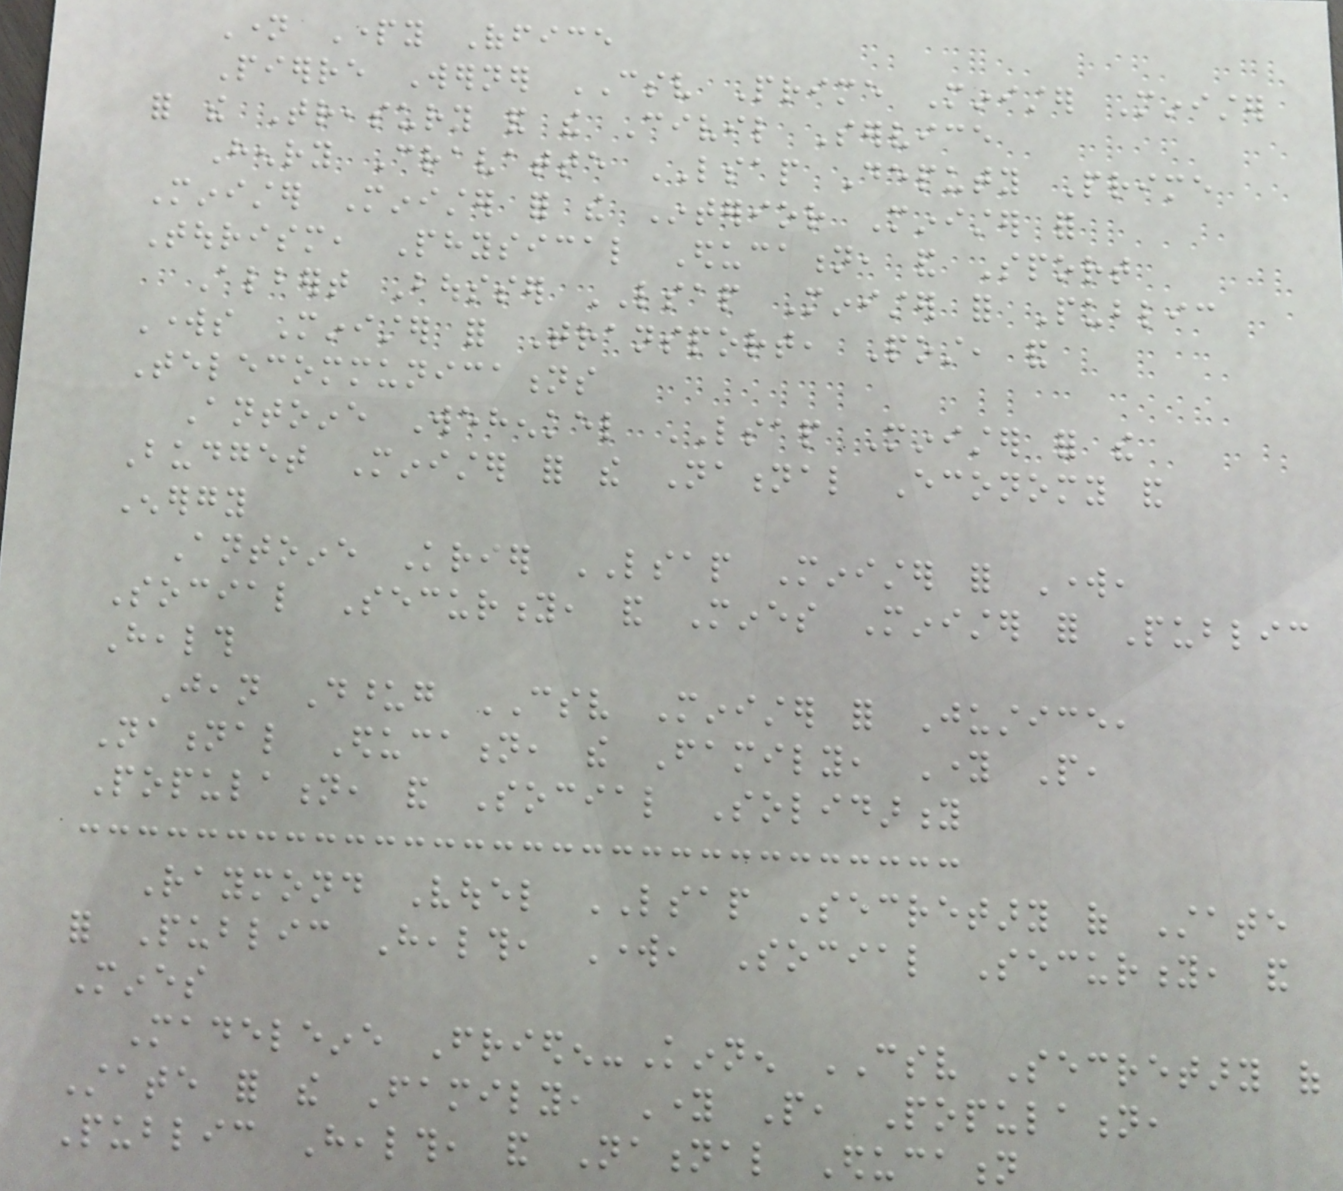Name Party Office
Pierre Werner CSV Prime Minister Minister
for the Treasury and the Civil Service
Henry Cravatte LSAP Deputy Prime
Minister Minister for the Interior Minister for
Tourism, Physical Education, and Sport
Albert Bousser LSAP Minister for Public
Works Minister for Transport, Post, and
Telecommunications
Antoine Wehenkel LSAP Minister for the
Budget Minister for the National Economy and
Energy
Antoine Krier LSAP Minister for Work,
Social Security, and Mines Minister for Public
Health
Jean Dupong CSV Minister for Justice,
National Education, the Family, Young People,
Population, and Social Solidarity
Raymond Vouel LSAP Secretary of State
for Public Health, Work, Social Security, and
Mines
Madeleine Frieden-Kinnen CSV Secretary of
State for the Family, Young People, Population,
Public Health, and National Education
